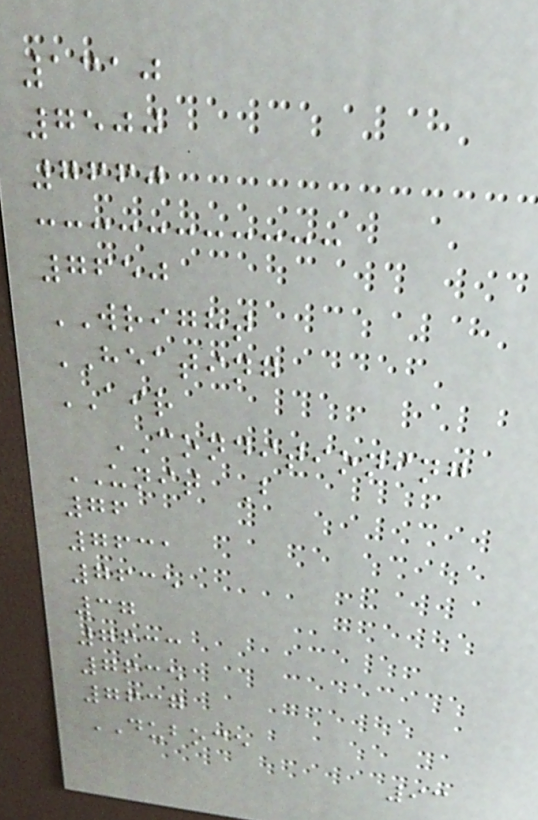1310
7500
7660
7650
WRIGHT
HEATING
AIR
CONDITIONING
UNIT B
76
7631
7635
37
7633
7635
7637
DUBOCE
93
